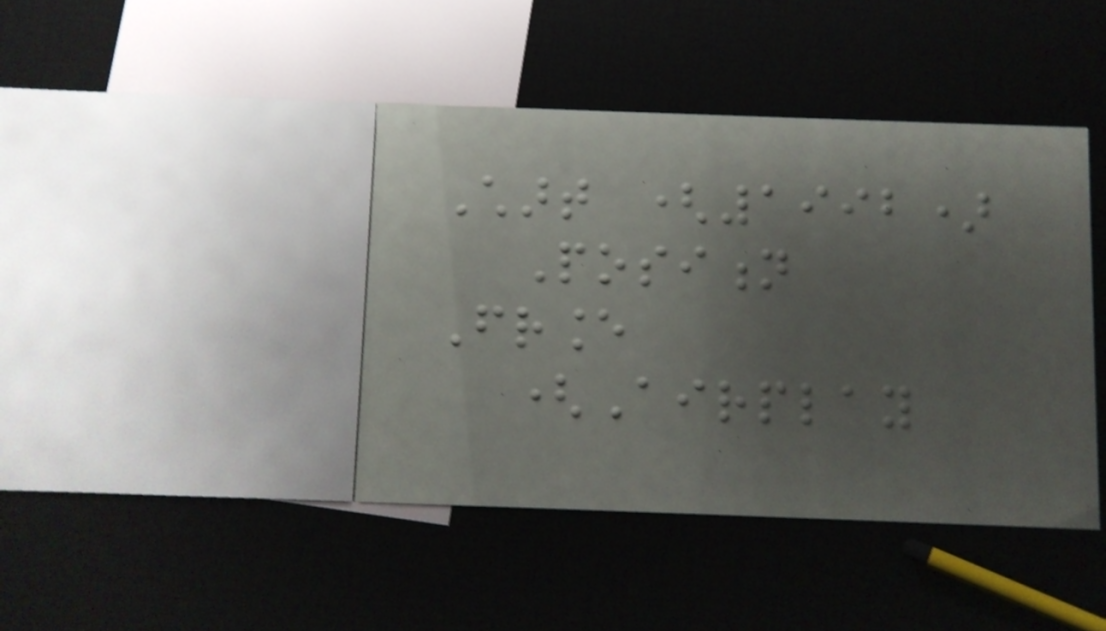Chart (1992)
Position
France
(Airplay
